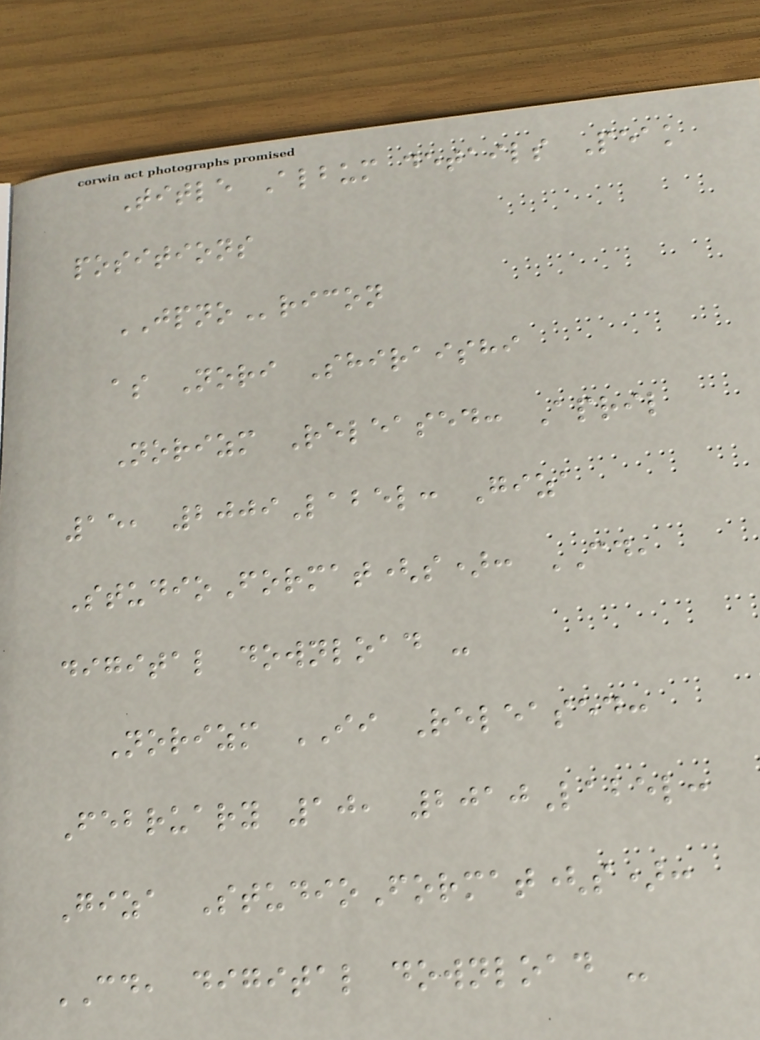Title Album details Peak
positions
JPNOricon
as Nori Shiraishi
Norizm Released: April
15, 2009Label: Giza
StudioFormat(s): CD,
digital download -
Norizm II Released:
February 10, 2010Label:
Giza StudioFormat(s):
CD, digital download -
